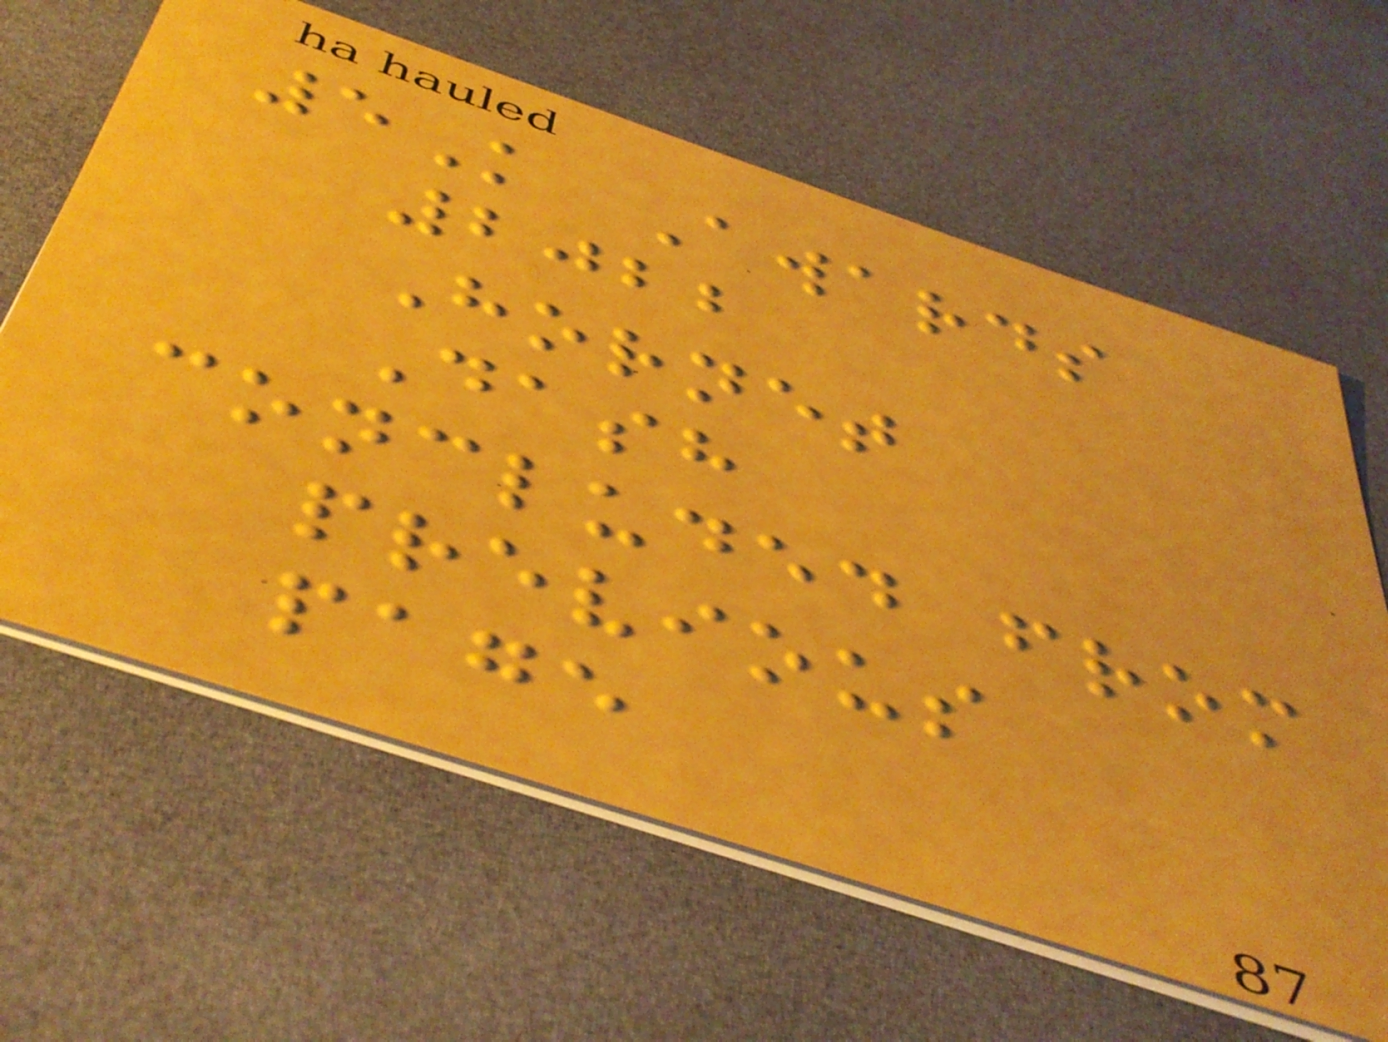5K Awards
2022
Hornet
Dash
concluded from
previous
page
